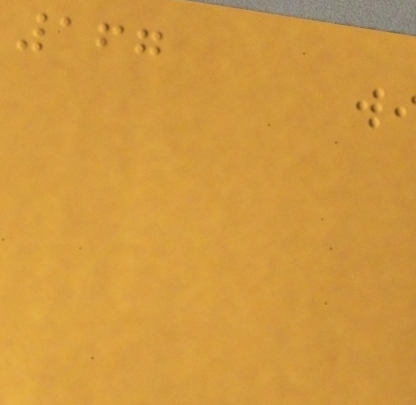167
